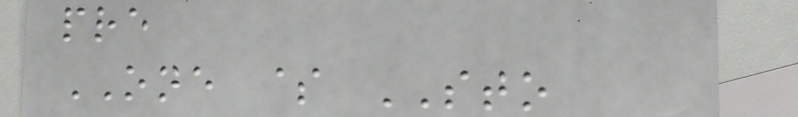pre
ONE $ STO
